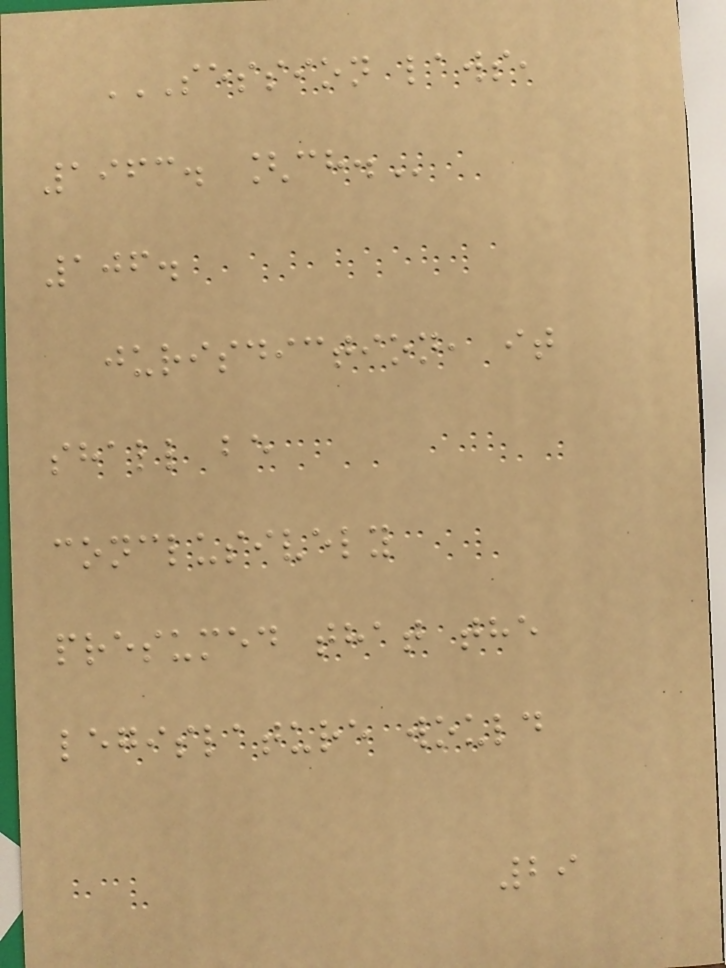SESSION LAWS,
1963. [CH.
106.
jurisdiction, it
shall be
conclusively
presumed that the
legislature would
29
